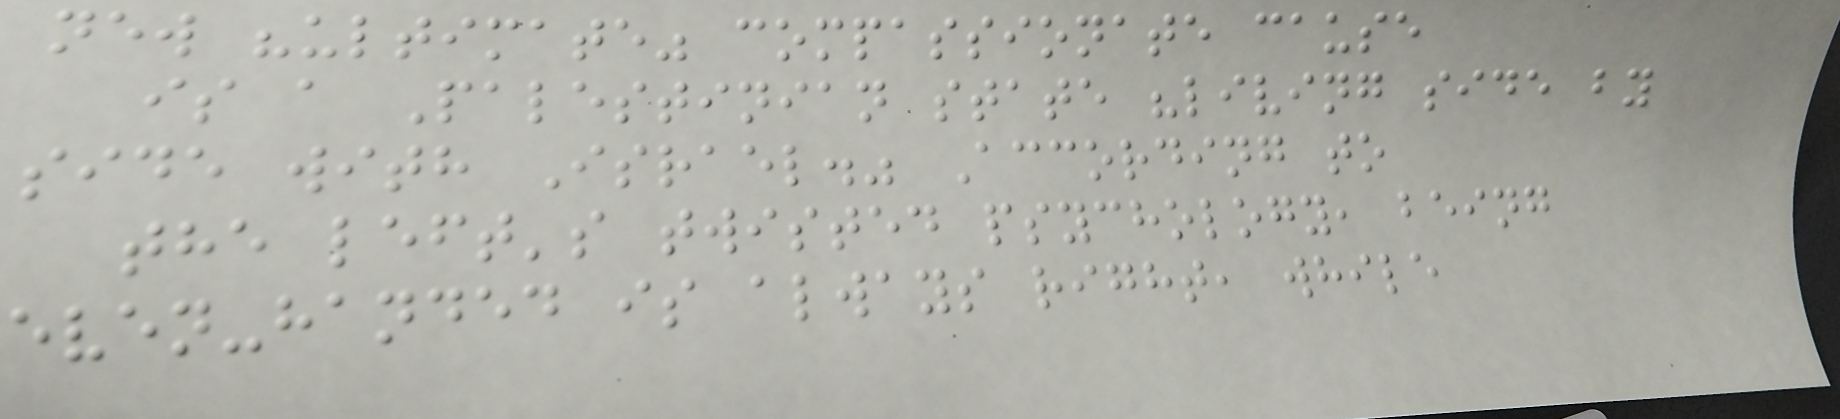new "ultimate" compassionate cause
is a Palestinian state "living side by
side with Israel." According to
the left's twisted psychology, being
even-handed is always right, while
